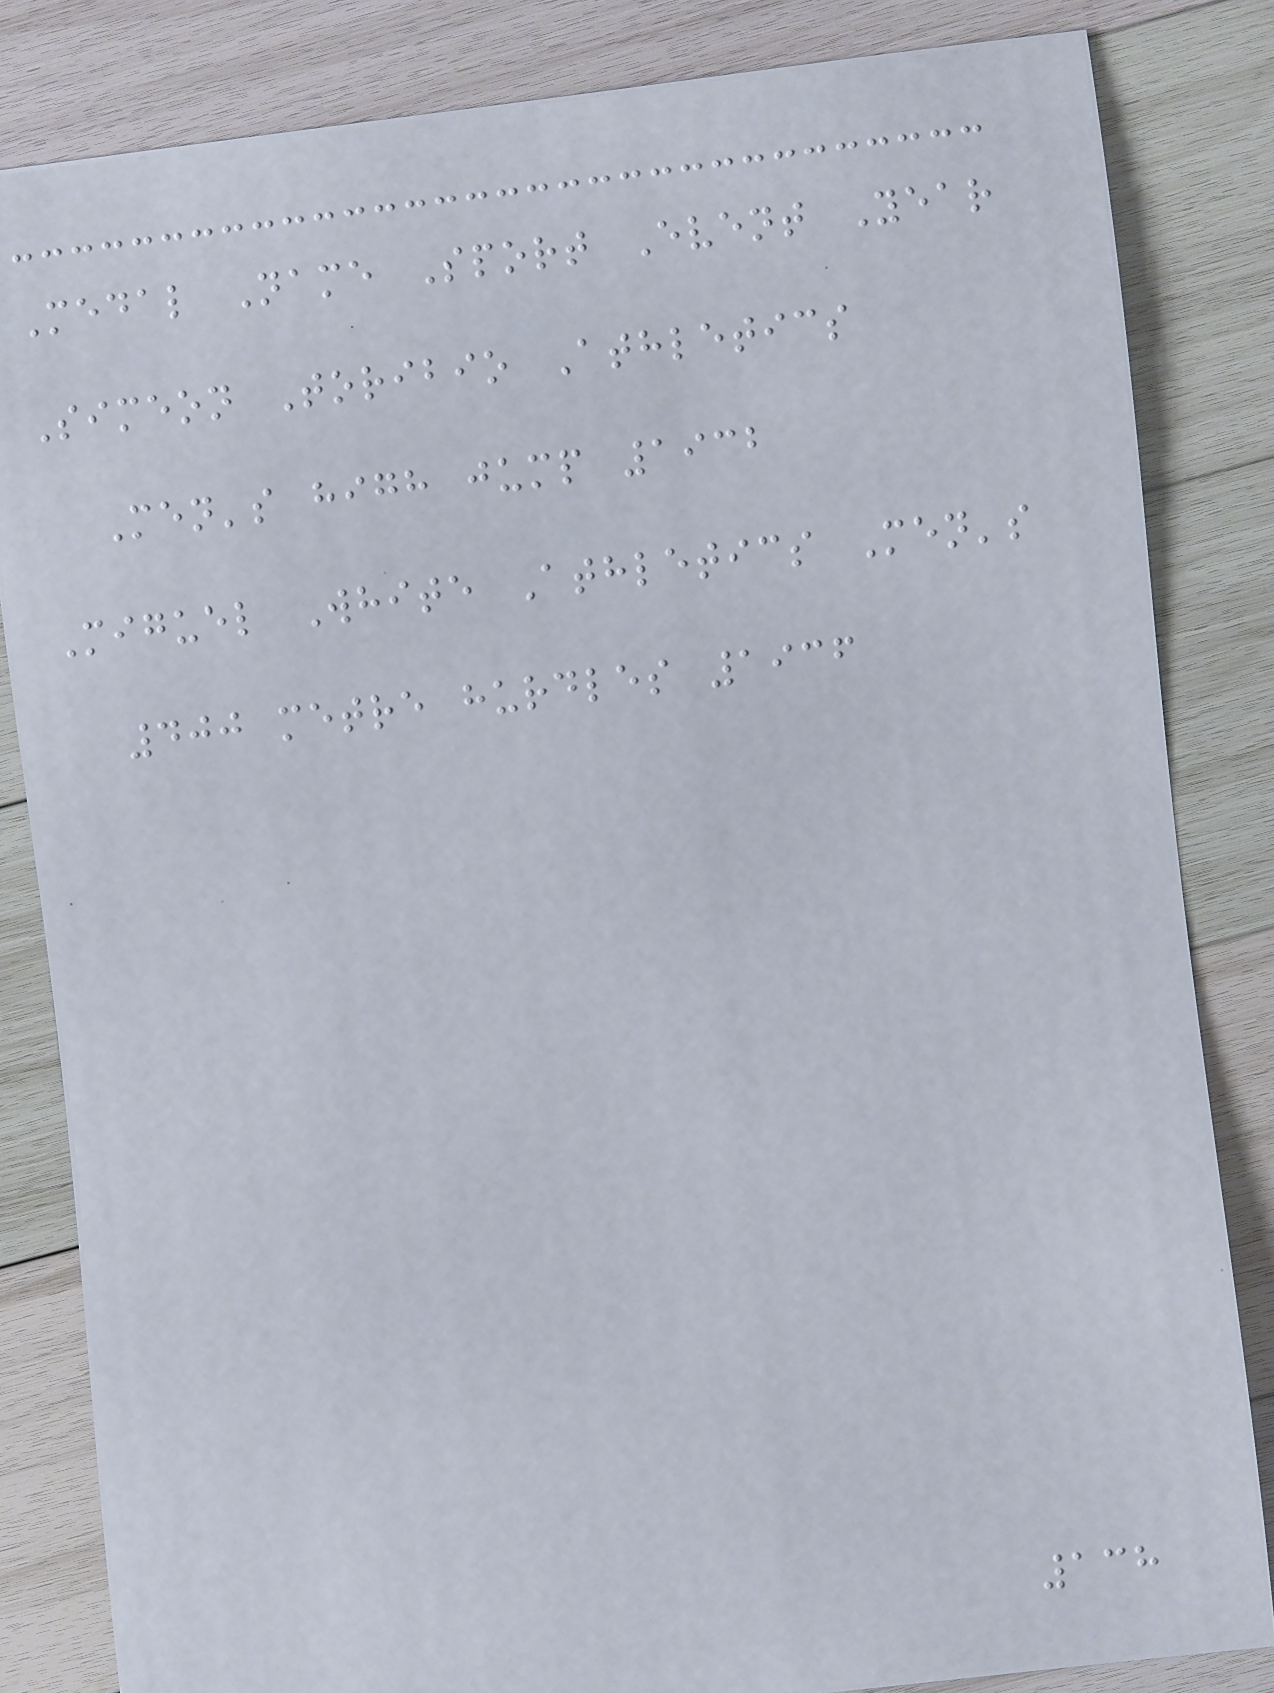Medal Name Sport Event Year
Simeon Toribio Athletics
Men's high jump 1932
Miguel White Athletics Men's
400 metre hurdles 1936
138
